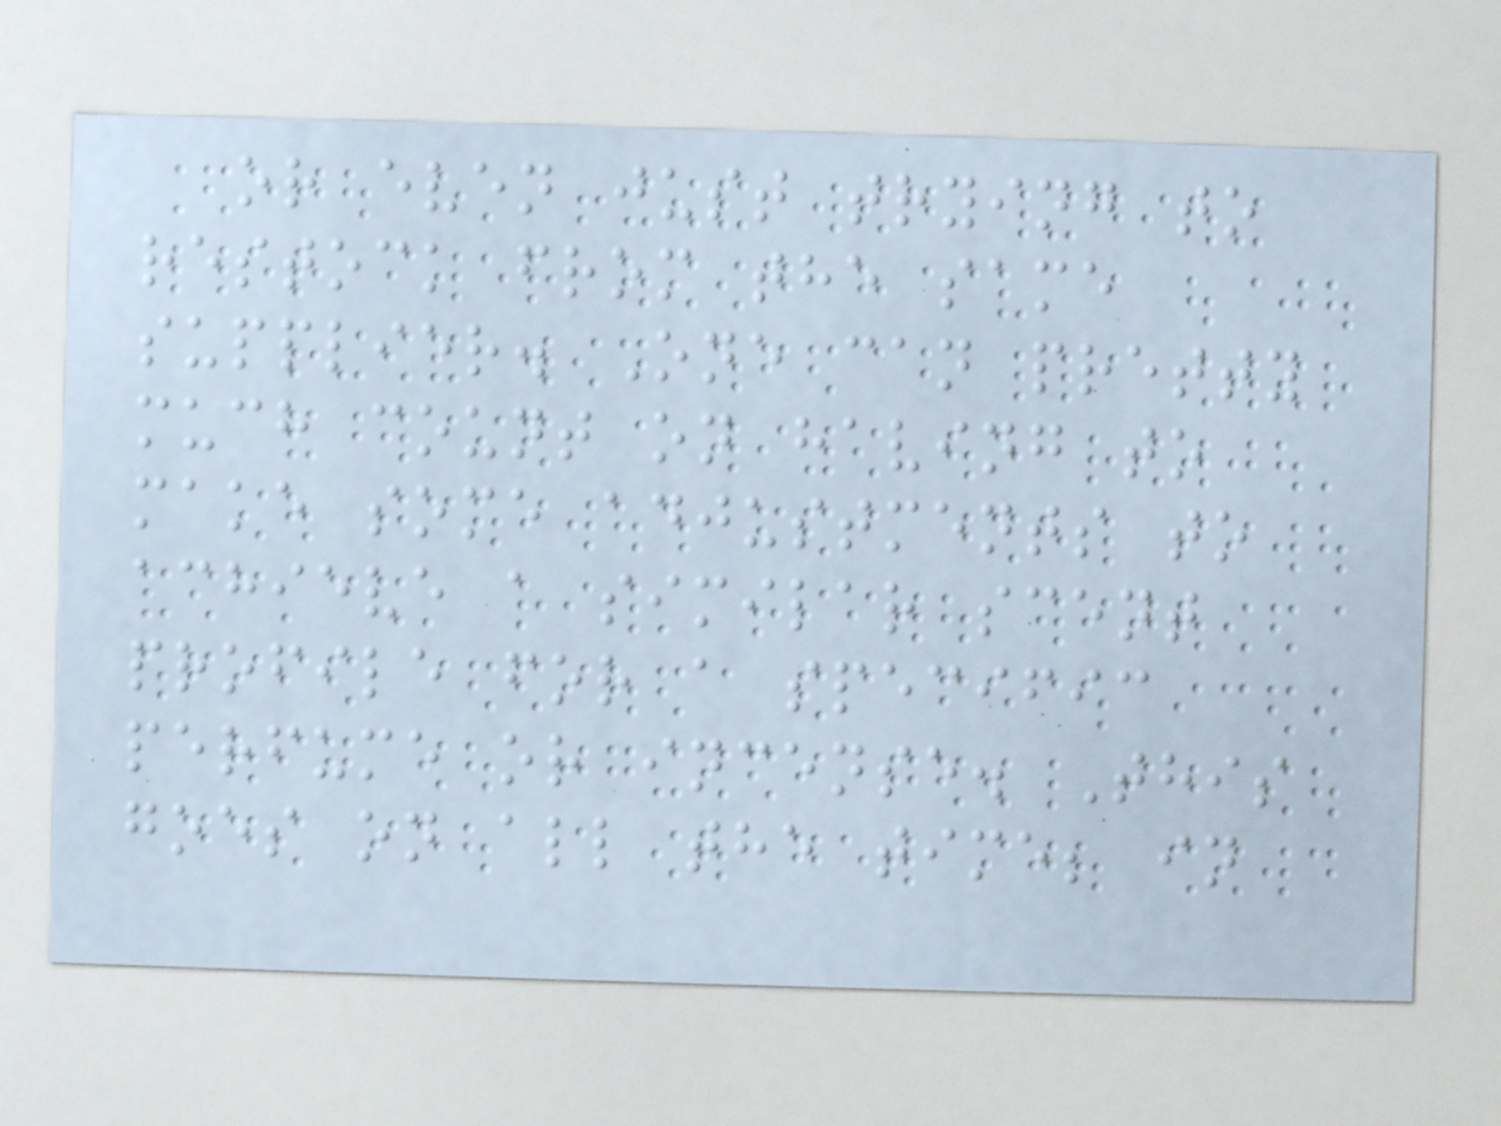or even just trying to
restock from the same
supplier. One can pretty
much count on having to
make some adjustments to
achieve a similar scent
profile for a specific
perfume or incense. This
goes on all the time; in
